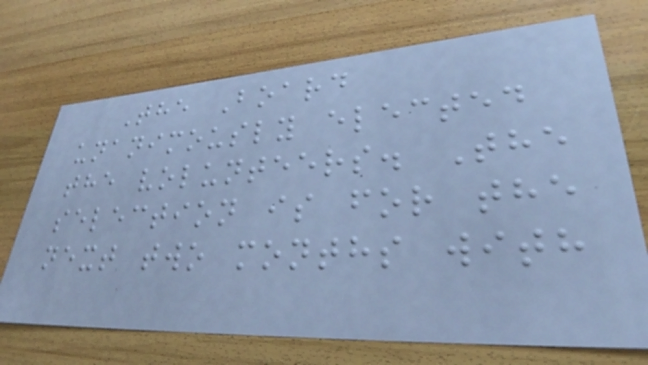The Board
unanimously elected
the volunteers. The
selection is for the
next two months with
